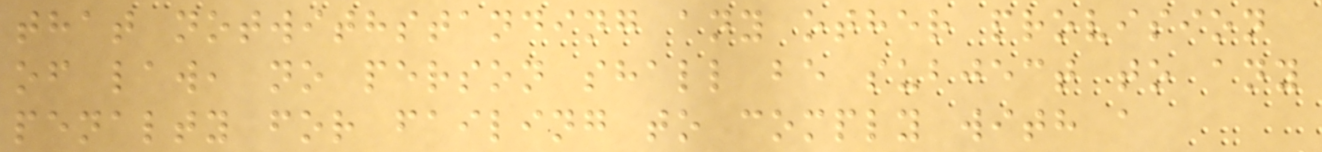that notwithstanding any other provision
of law, no person shall be subject to any
penalty for failing to comply with a
